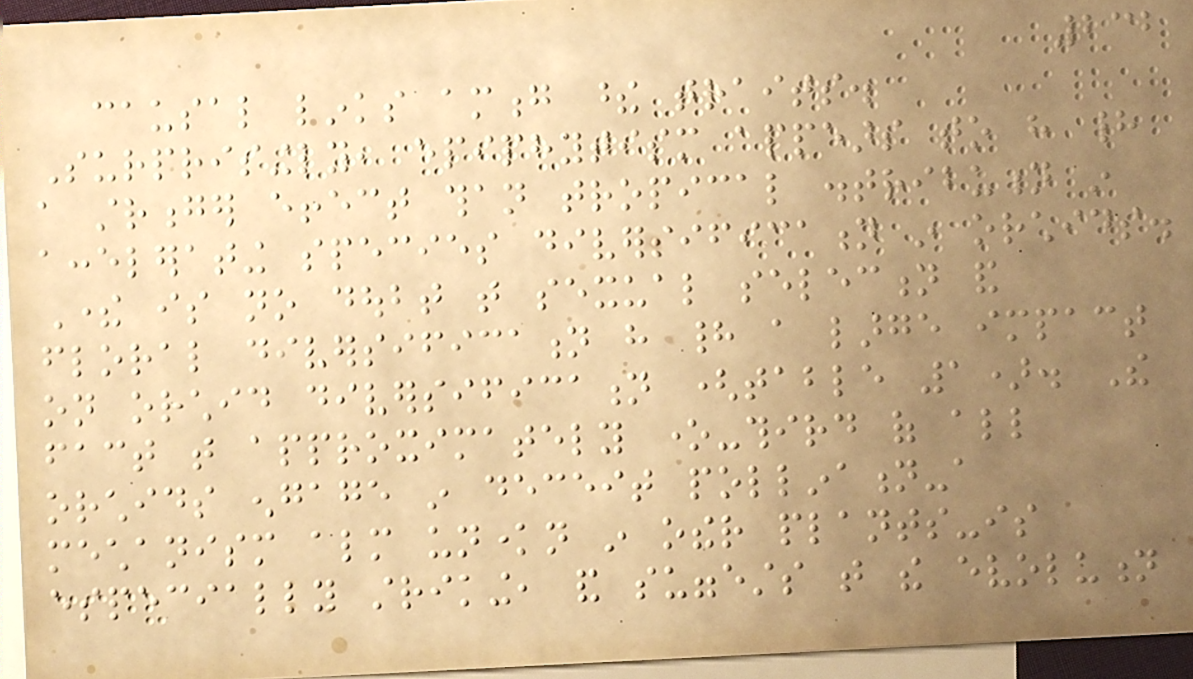232
causal links among these traits.
Surprisingly, epiphytism appears to have had
a stronger effect than tropical distribution in
accelerating species diversification in orchids.
There is no doubt that sexual selection and
floral diversification have had a large impact
on orchid diversification (table 1). The
fact that approximately one-third of all
orchids engage in deceit pollination-a
mechanism almost unknown in other plants-is
especially striking, and suggests that the evolution
